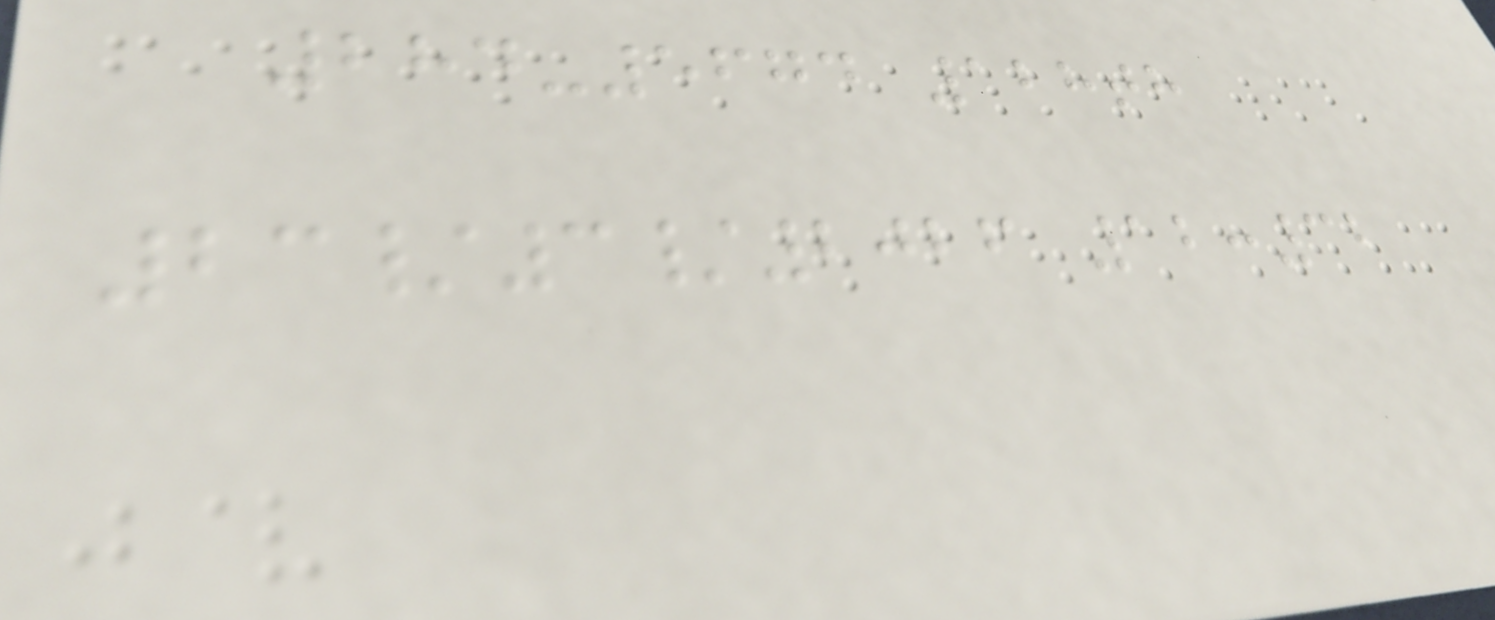284-5674 128th
23/3/2026 12:32
